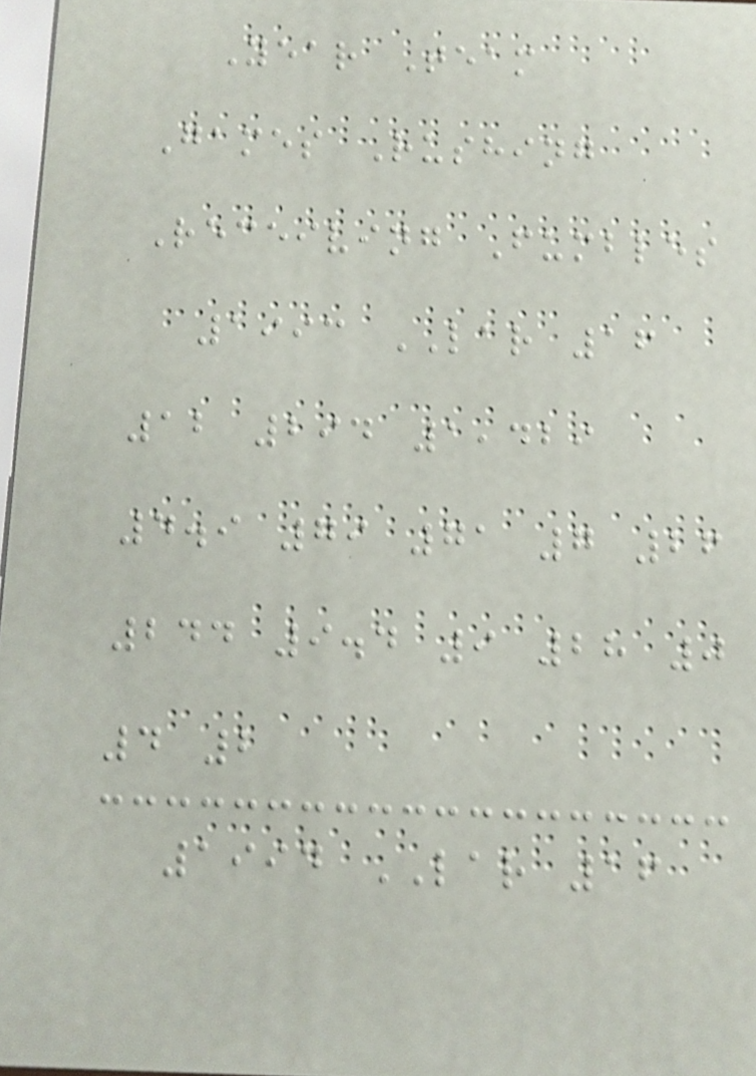Year Team
Games Rushing
Receiving Fumbles
1993 LAR 16
12 294 1,429
4.9 79 71 7 26
244 9.4 9 28 0
4 2
1994 LAR 16
